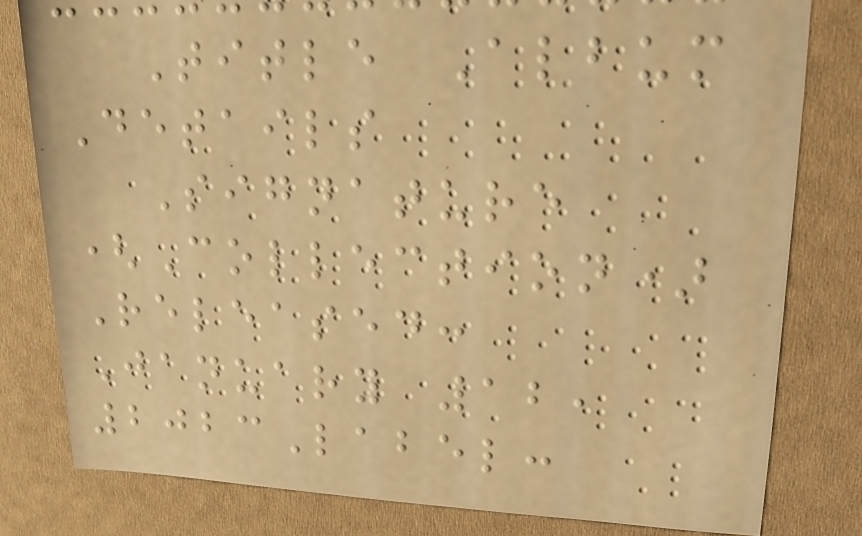Title Album
Details
Signature
(Collection)
Released:
January 12,
2023Label:
